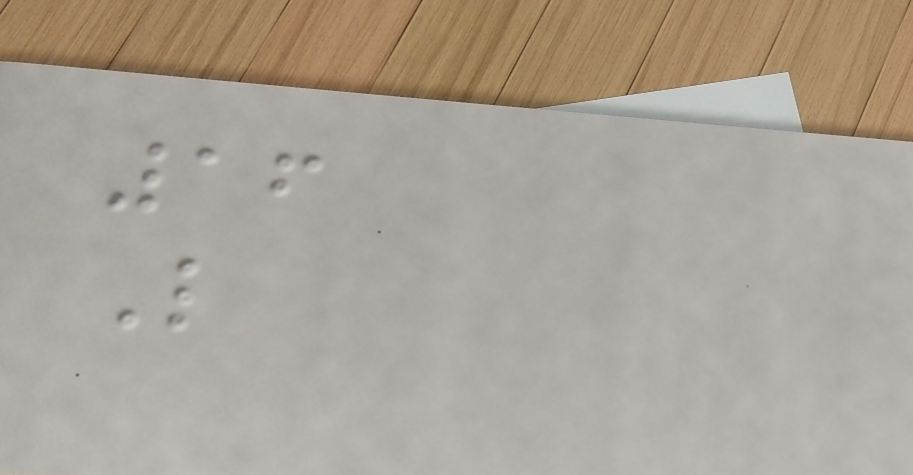16
L
